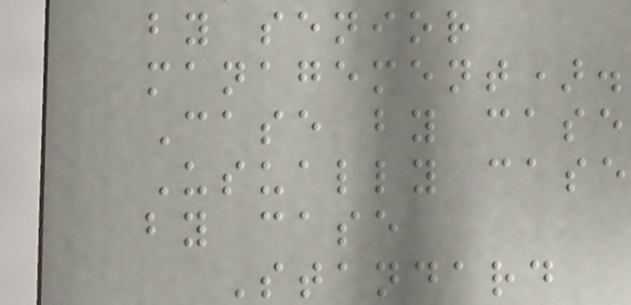by senior
management).
Case by case
Usually case
by case
Standard
